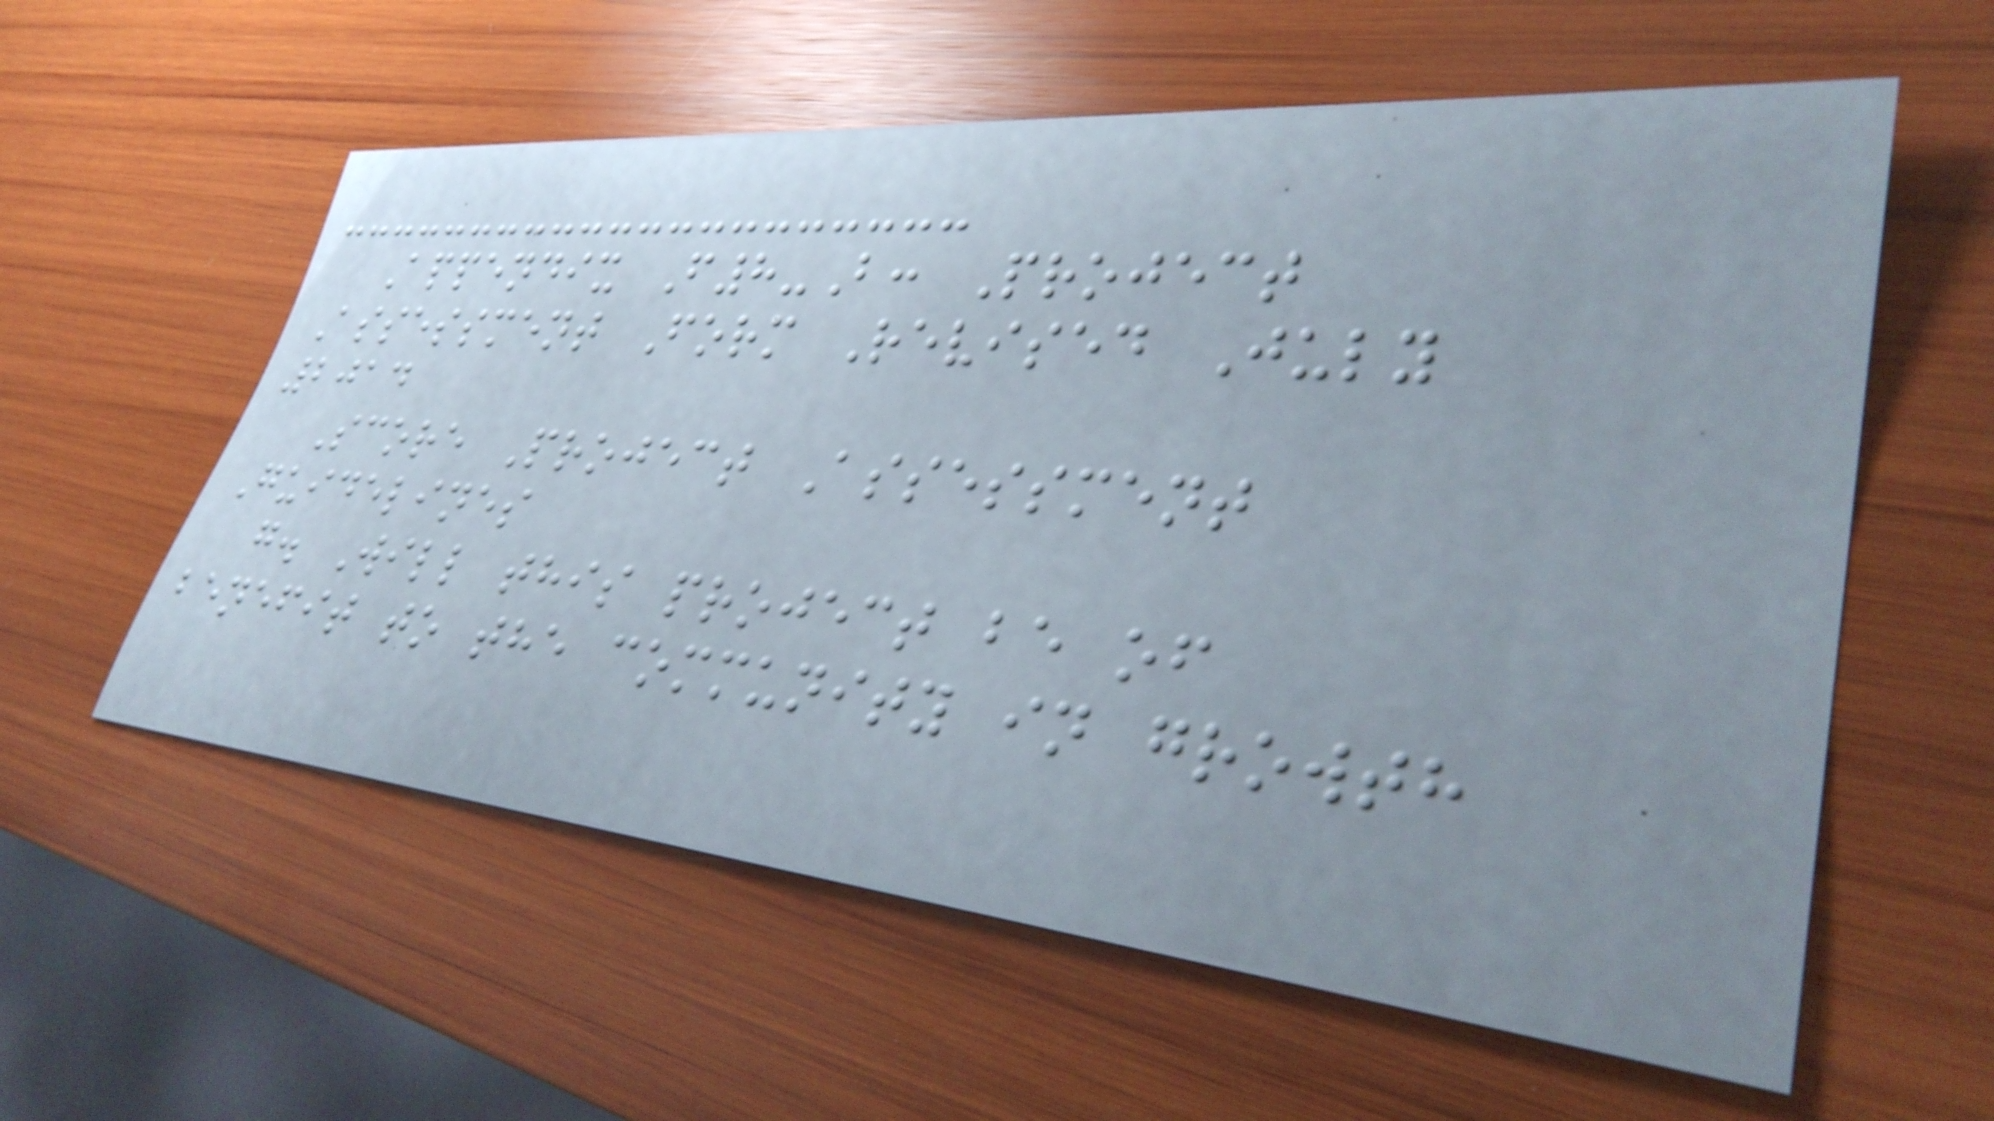Appendix F8-B: Project
Assessment Form Revised July
2014
Score Project Assessment
Guidelines
g. Will this project be of
benefit to the community in growth
